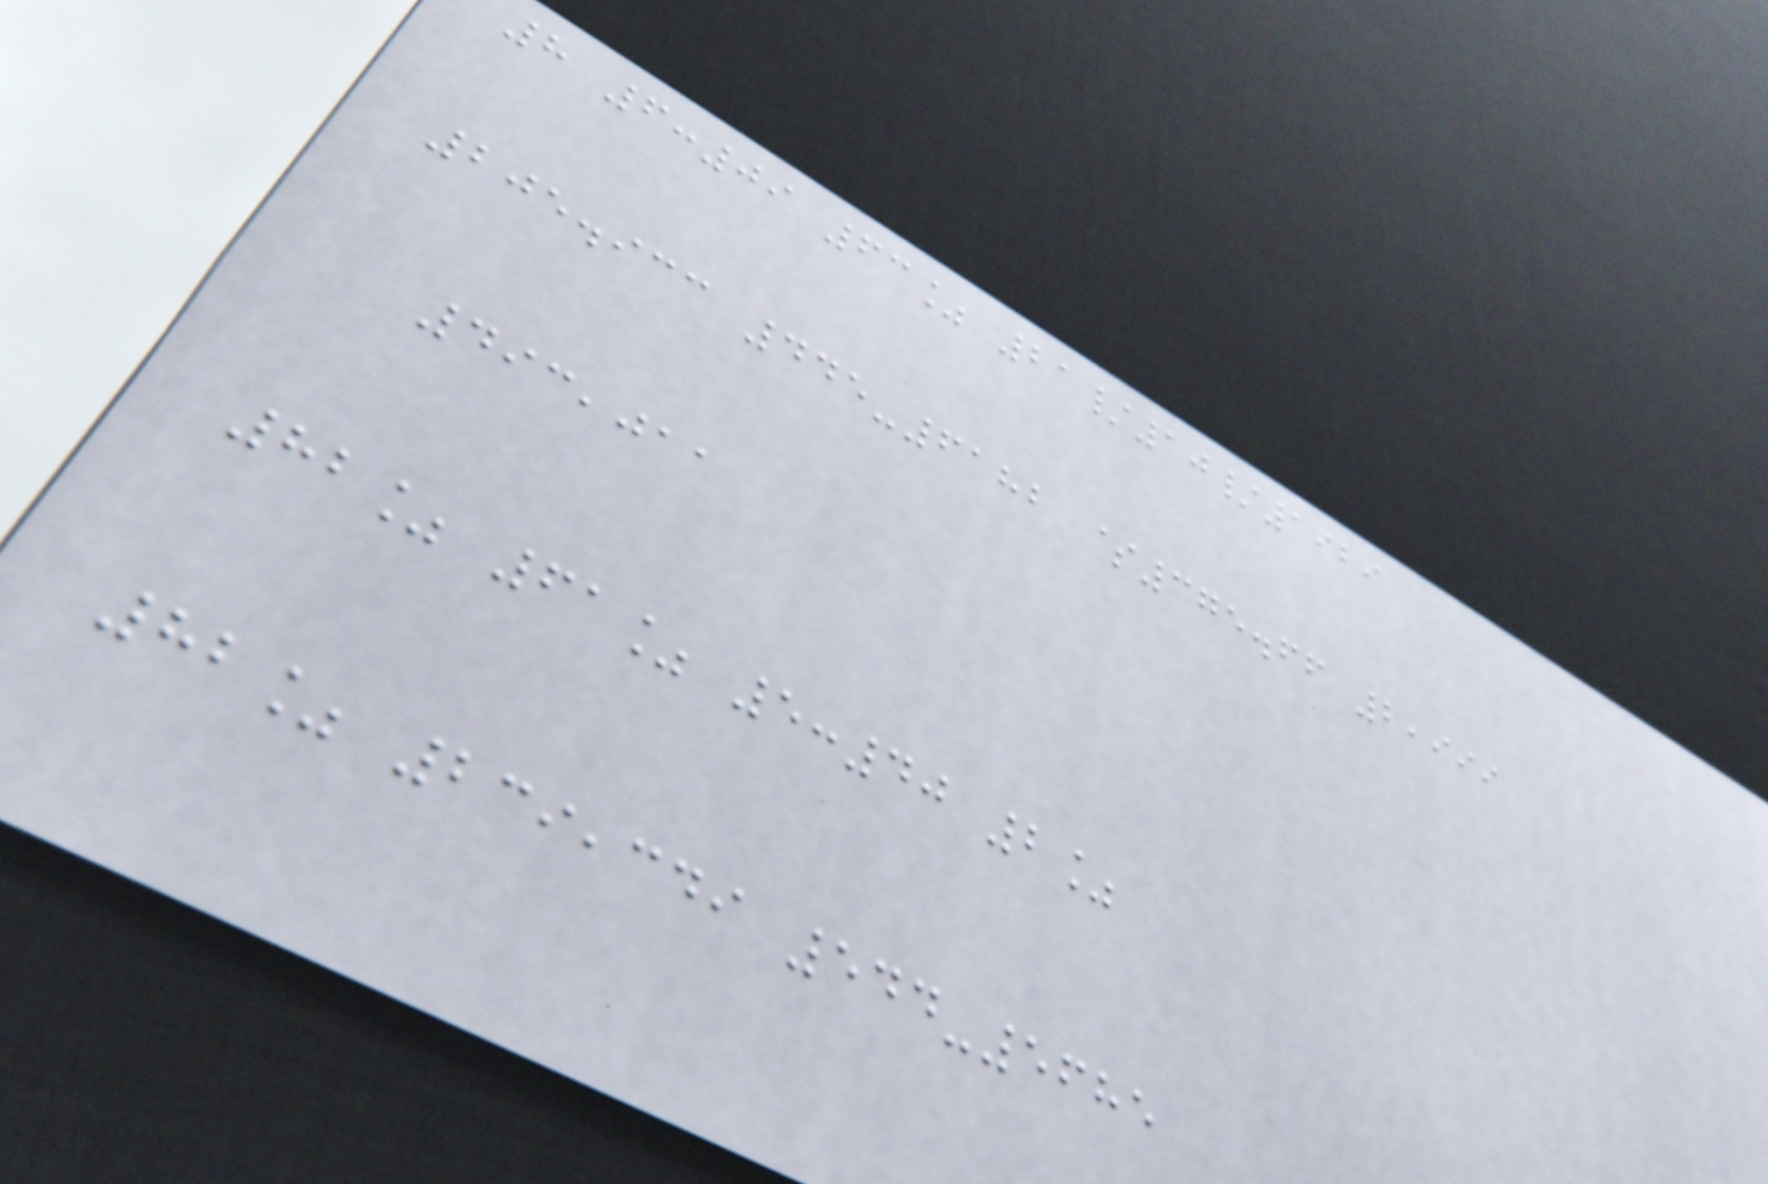8 6:09 63% 21/10/1929
205.933 445-6182 $375.66 2,999
493,011
82% 61% 5:40 2%
82% 239,349 544-5685
